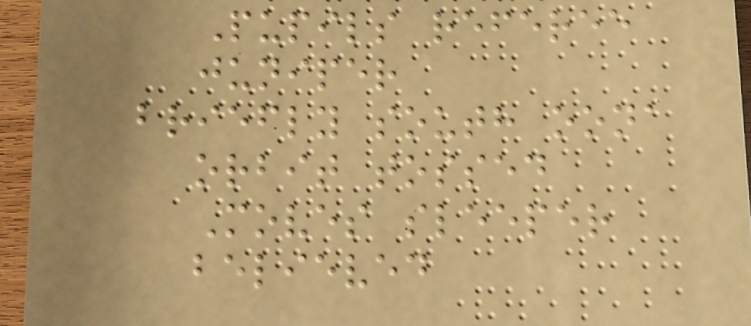Pupils referee
juniper
briefly south oona
orbit tossed
Moves sleeper
believed
